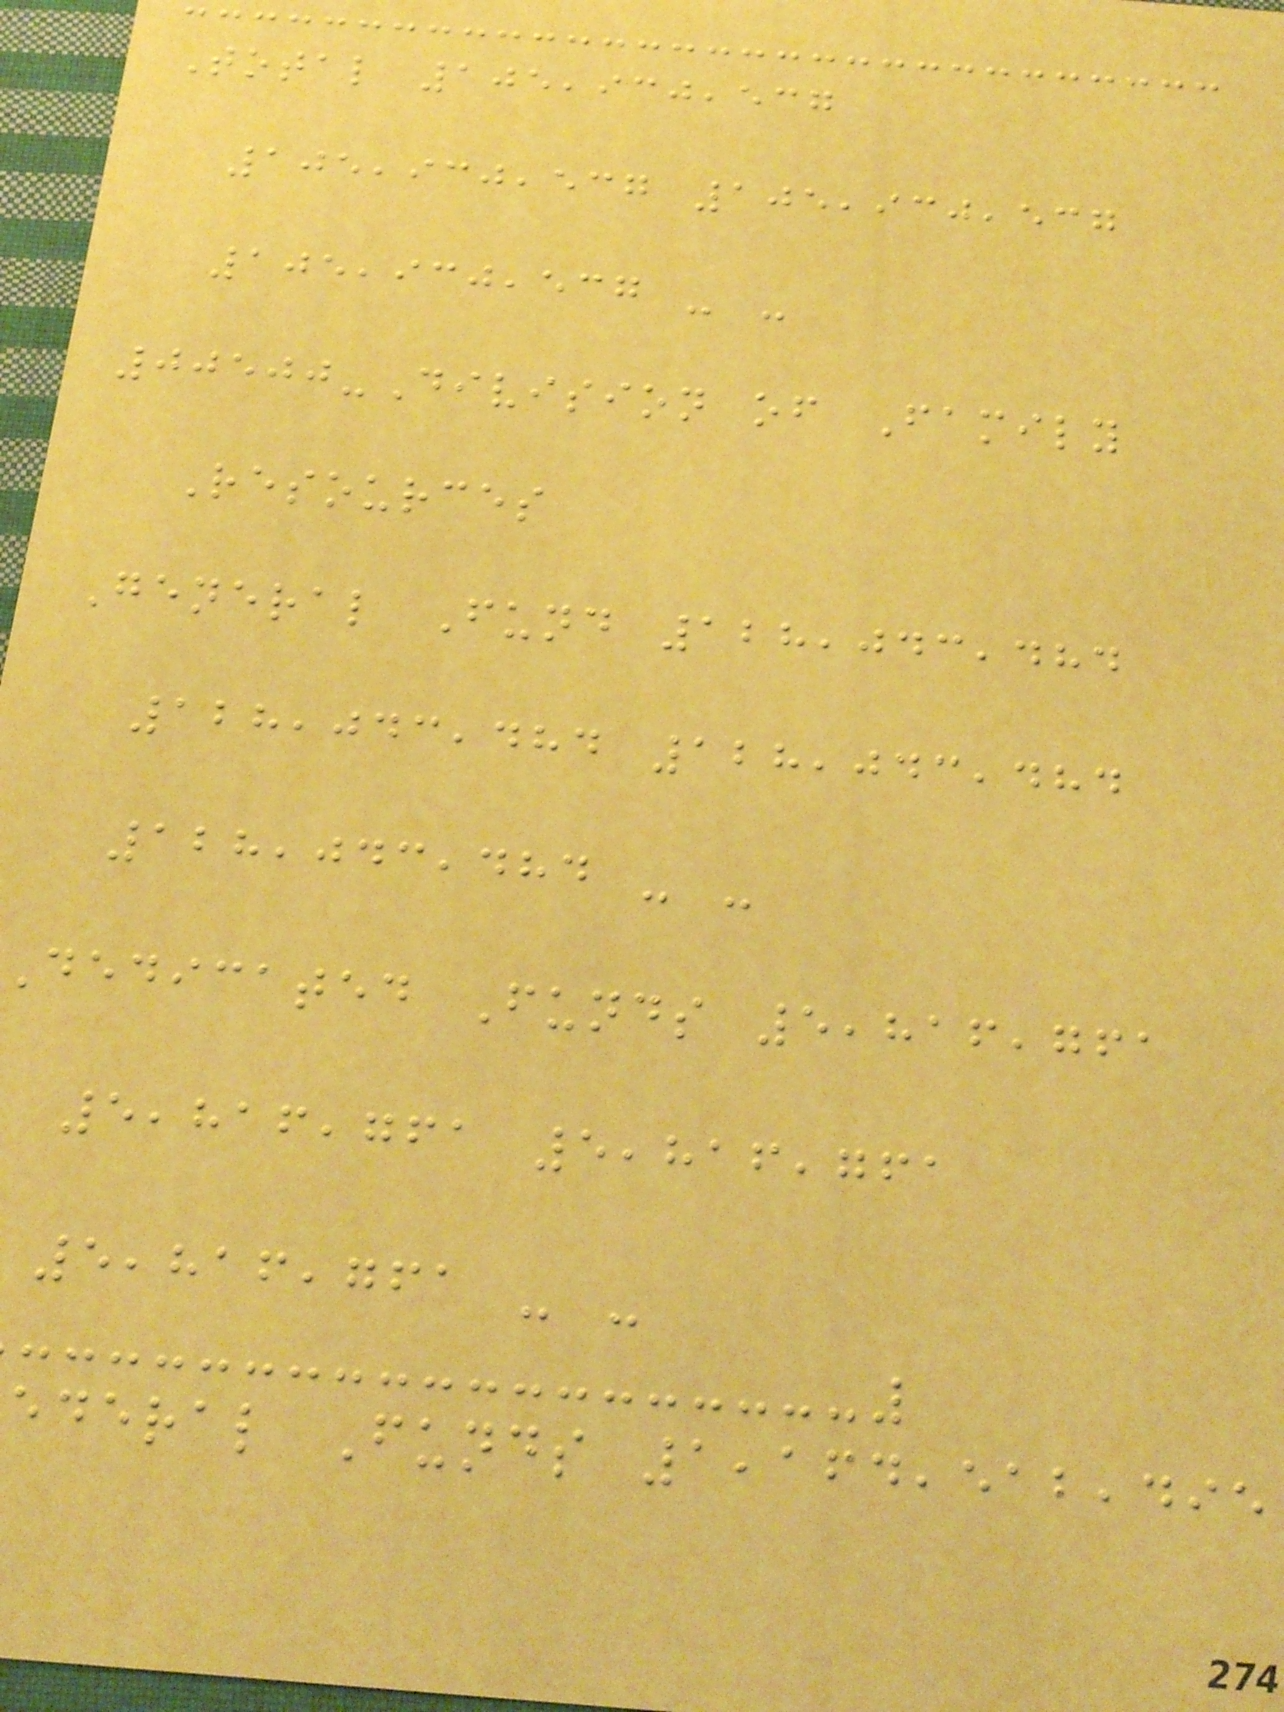Total 105,930,537
105,930,537 105,930,537
105,930,537 - -
00500-Division of Family
Resources
General Fund 128,043,484
128,043,484 128,043,484
128,043,484 - -
dedicated Funds 5,816,761
5,816,761 5,816,761
5,816,761 - -
ederal Funds 1,164,512,495
